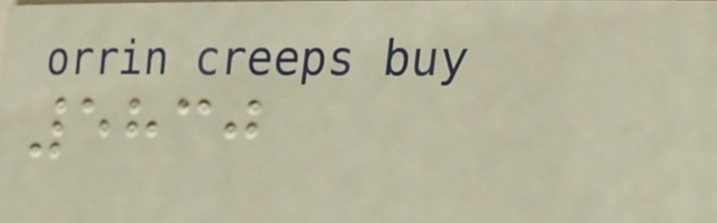5830
